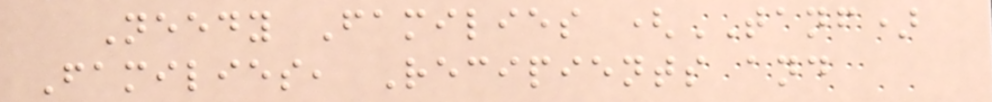Needy Families (TANF)
Families, Recipients and
